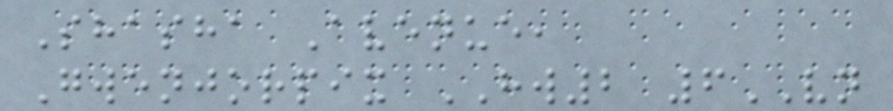Shasha Avenue,
Gwenjorpix HW2 6VN
